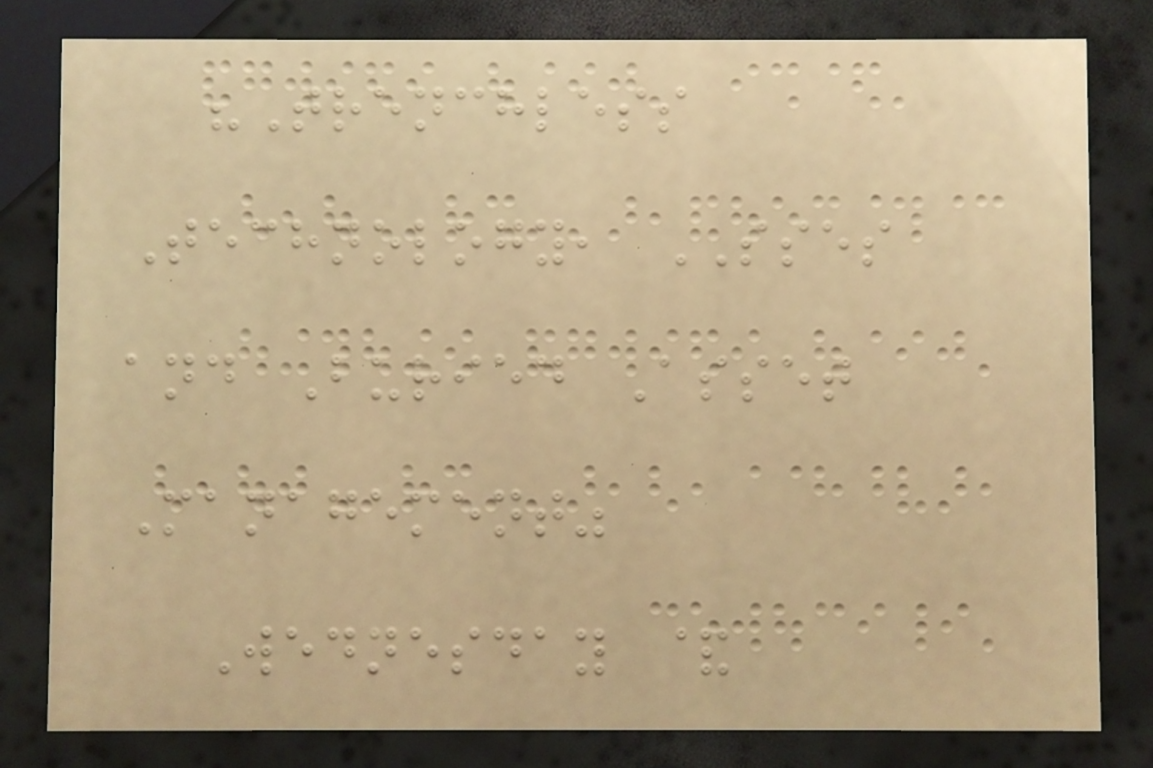"Trenchless
Technology, SSES
and Buried Asset
Management"
Wednesday &
